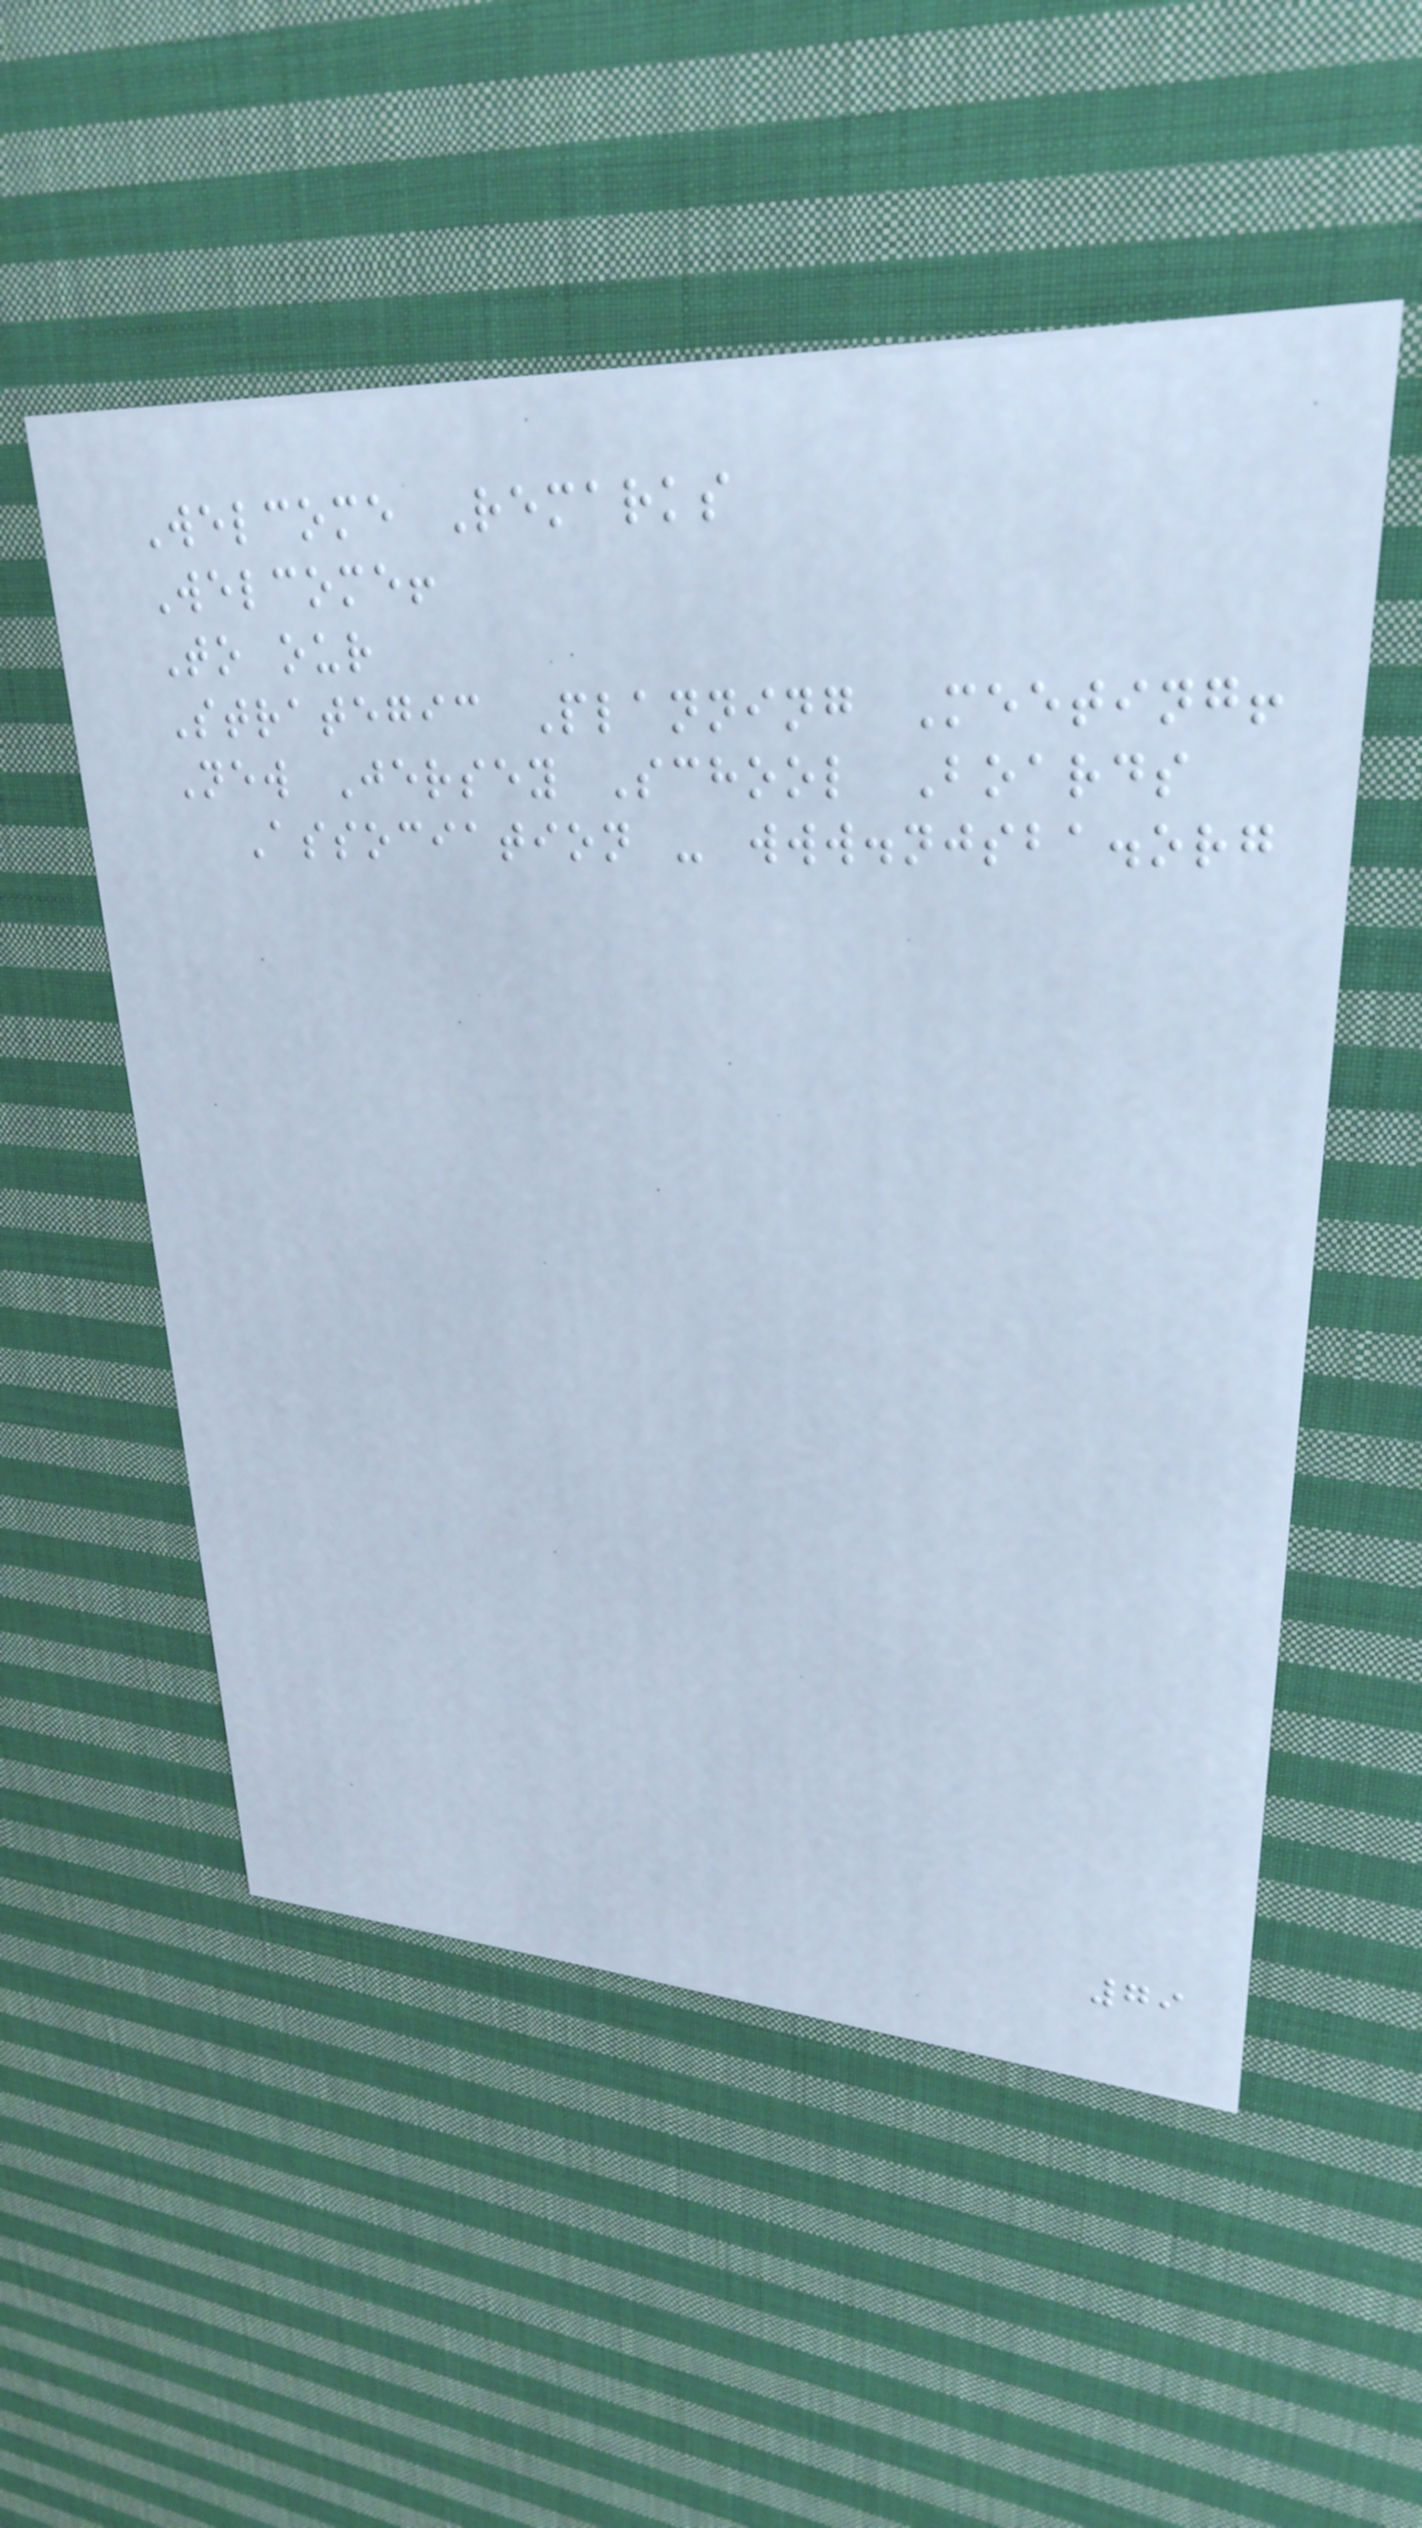Welcome Remarks
Welcome!
To our
Strategic Planning Meeting!
New Jersey School Boards
Association - www.njsba.org
79
